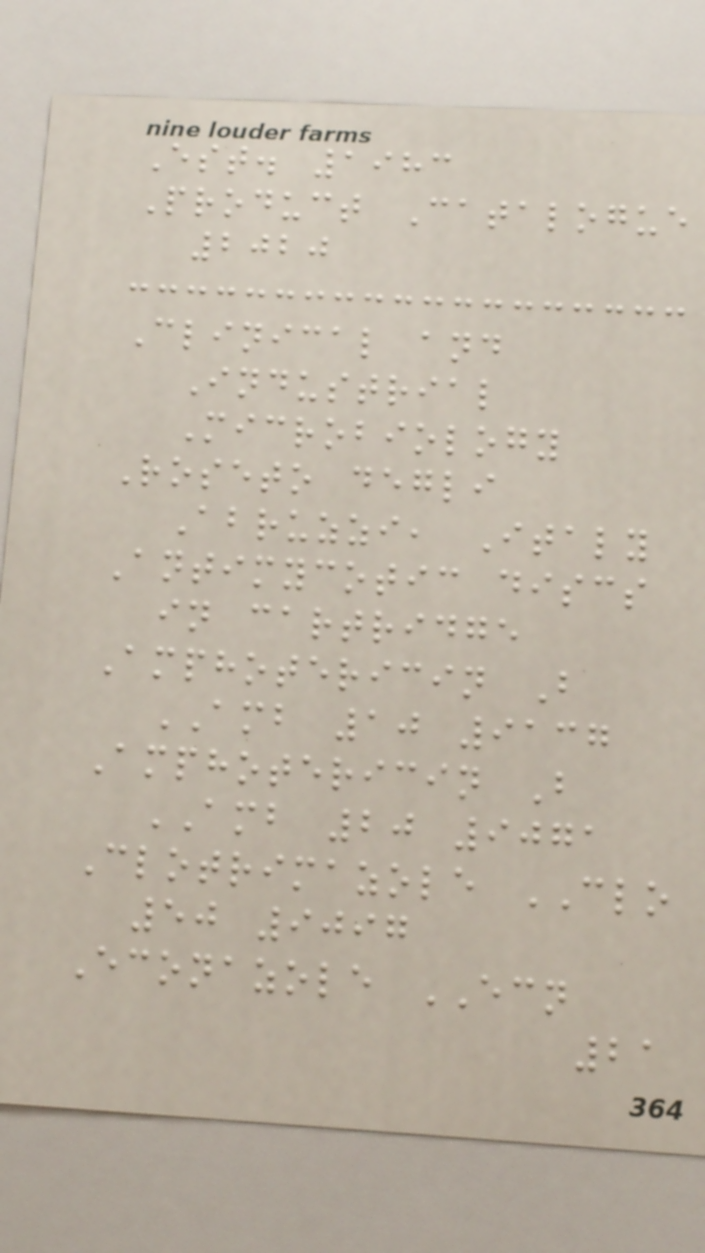Est. 1983
Product Catalogue
2020
Clinical and
Industrial
Microbiology
Roseto degli
Abruzzi, Italy
Antimycotic discs
in cartridge
Amphotericin B
AMB 10 9137
Amphotericin B
AMB 20 9071
Clotrimazole CLO
50 9097
Econazole ECN
21
